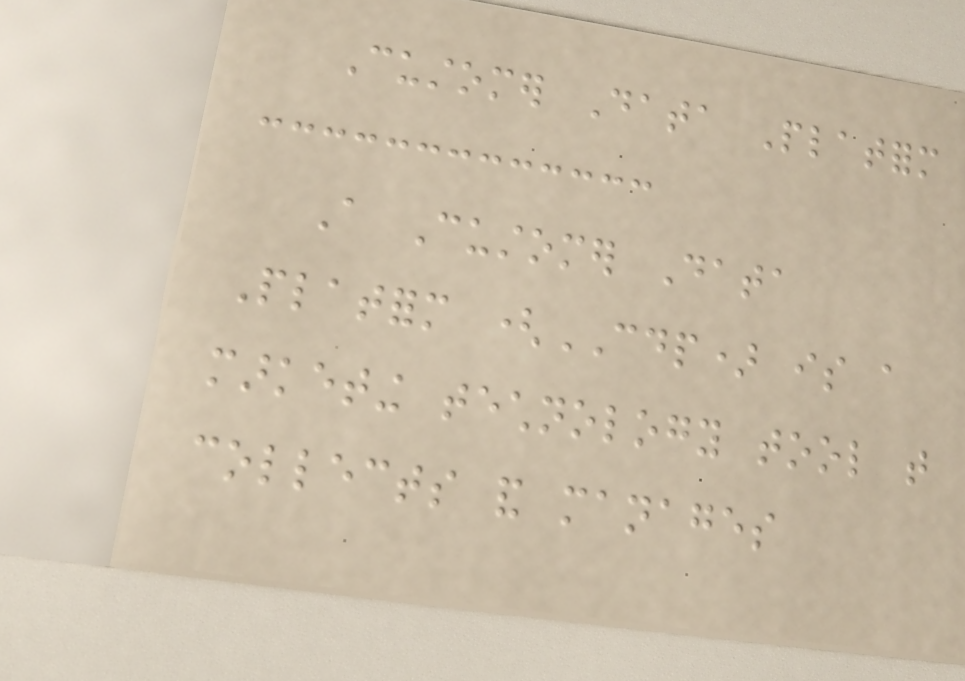Customer Data Platform
A Customer Data
Platform (CDP) is a
marketing technology tool that
collects and manages
